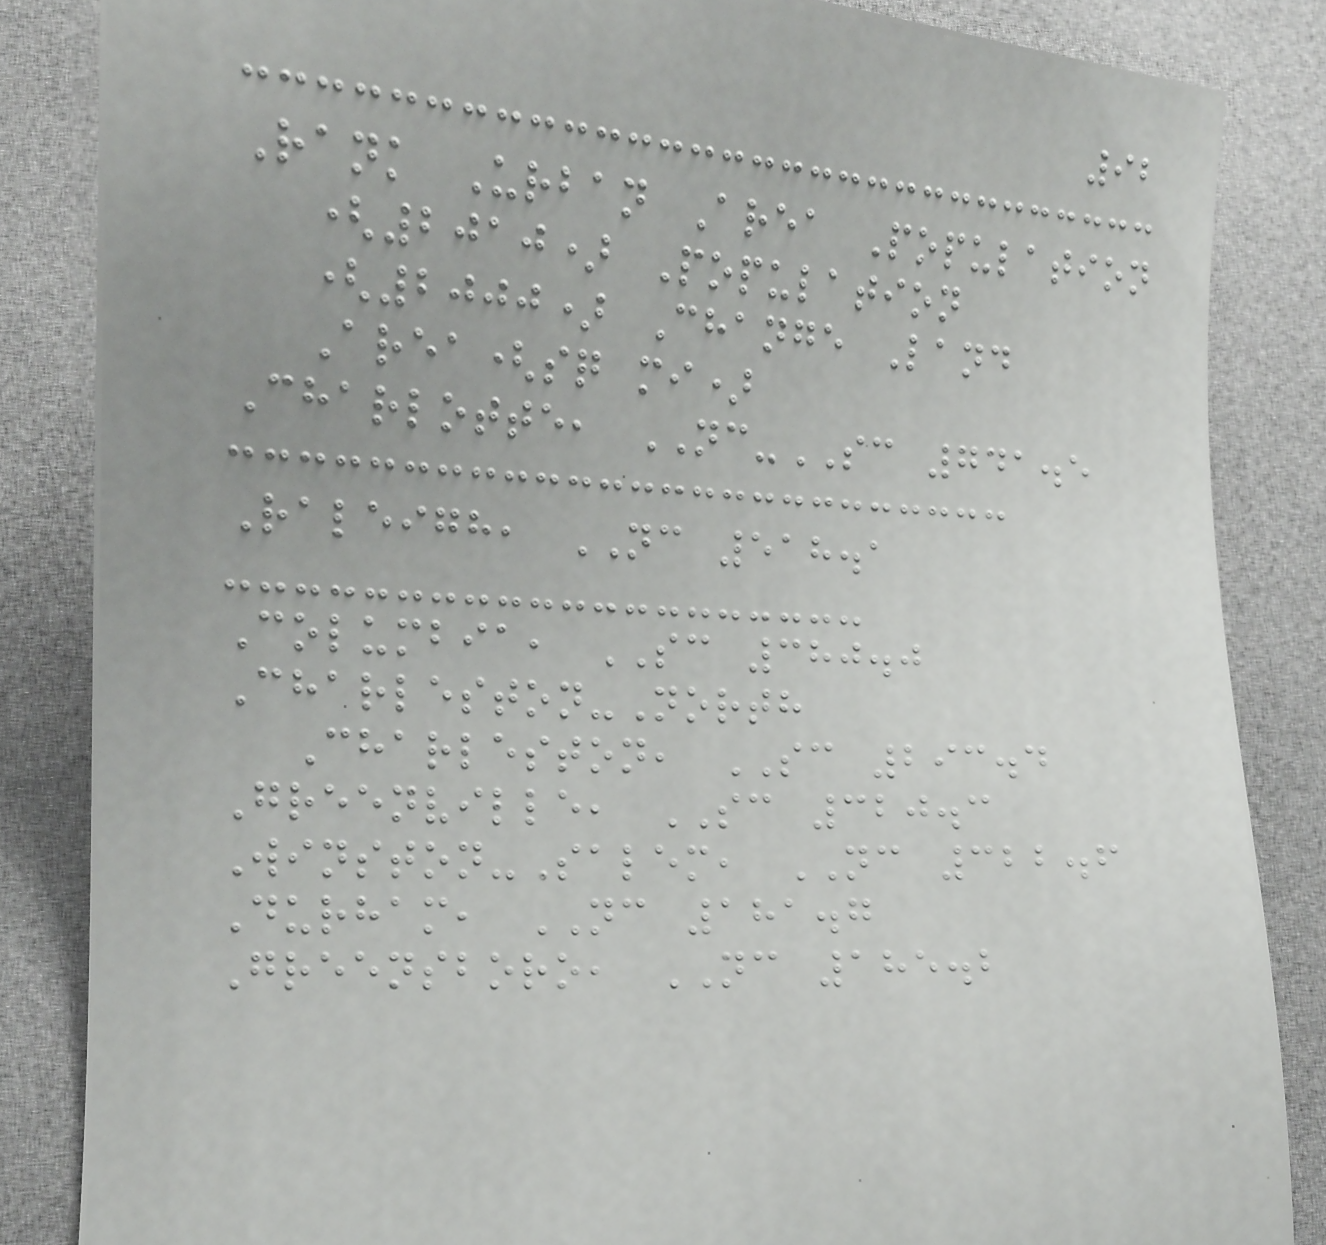92
Rank Urban Area Population
(2010) Population
(2000) Change Land
Area(sq mi)
Charlotte, NC-SC 741.5
Raleigh, NC 518.1
Columbia, SC 380.0
Charleston-North
Charleston, SC 293.4
Greenville, SC 320.3
Winston-Salem, NC 322.6
Durham, NC 181.7
Greensboro, NC 185.2
